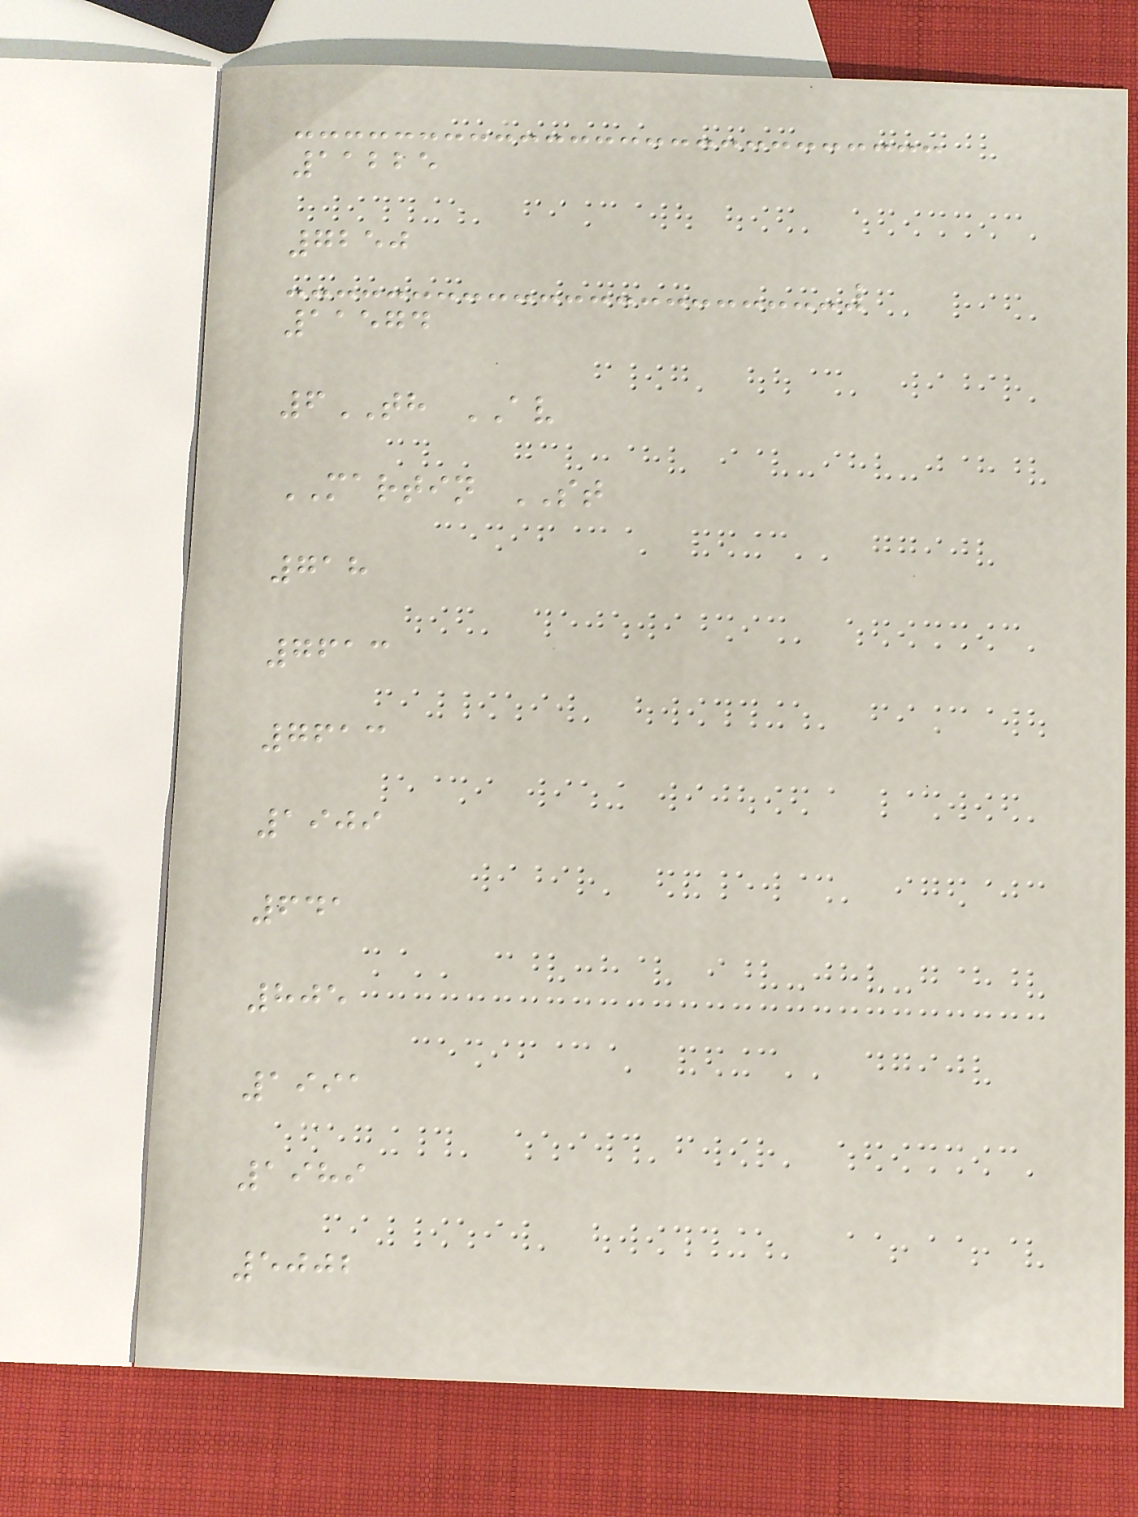11225
7250
11574
6TH AV
MARTIN ST
718
7613
7613
1909
641
805
1991
1989
5002
